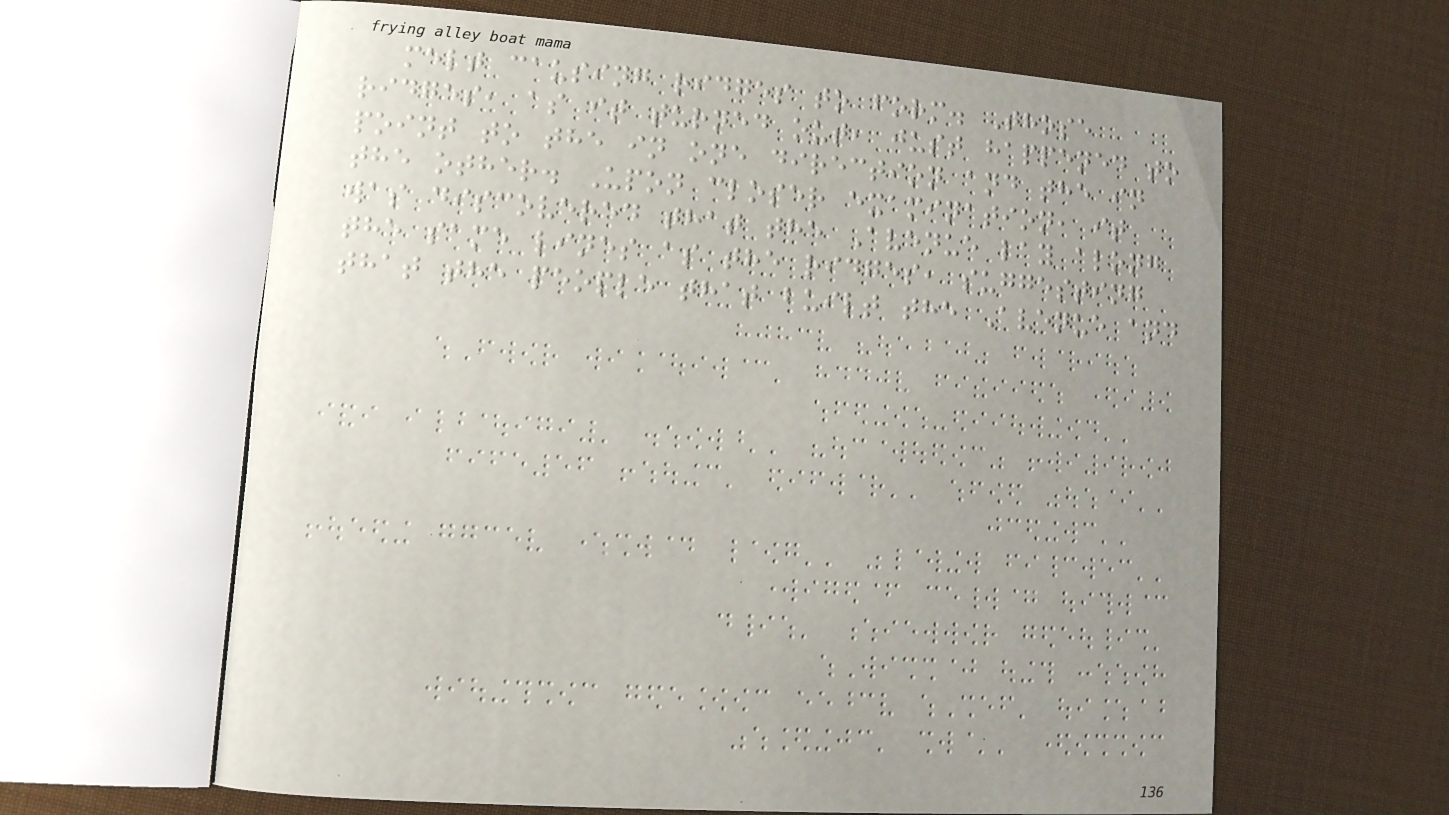melt causing ridges to form. Those
ridges, as it turned out, just happened to
point to the in one direction and the in
the other. Upon closer examination, it
was discovered that the Avenue lay along
the same lines as the ridges, suggesting
that the people that built the Avenue and
